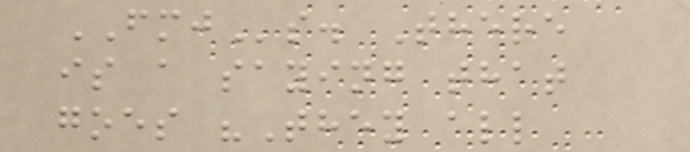FMJs. There
is a saying that
goes "They all
